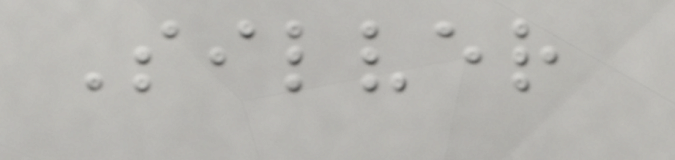Silver
